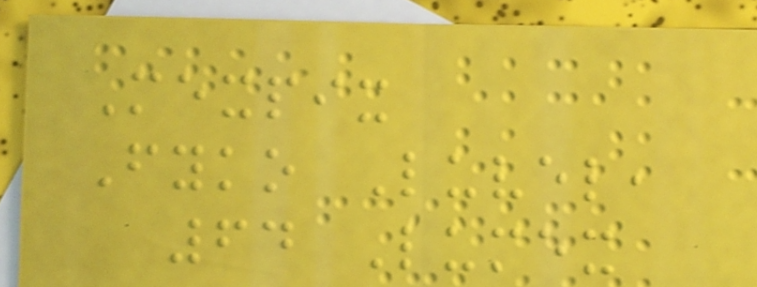Mexpix
Fyko Luvel,
64 Lumex
